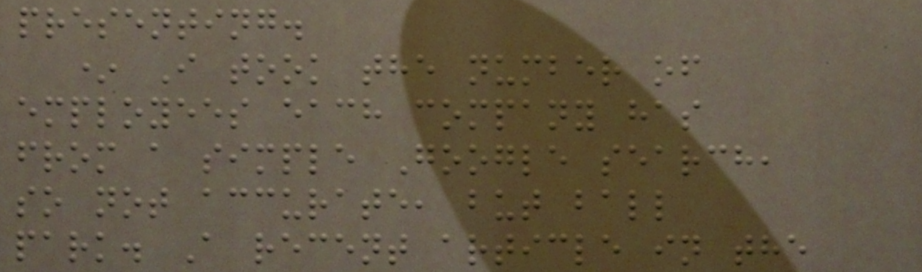presenting.
* I took the number of
employees each company has
from a simple Google search,
so not accurate, but ball
park. A recent article in the
